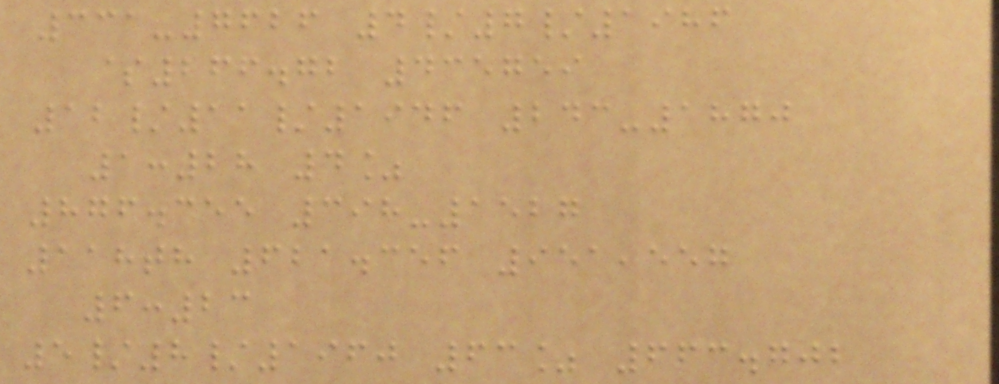331-7626 4/7/1986
$266.72 435759
12/11/1946 243-1870
1:28 4%
876.355 398-1527
118th 621.356 951,557
6:23
5/8/1960 63% 663.702
